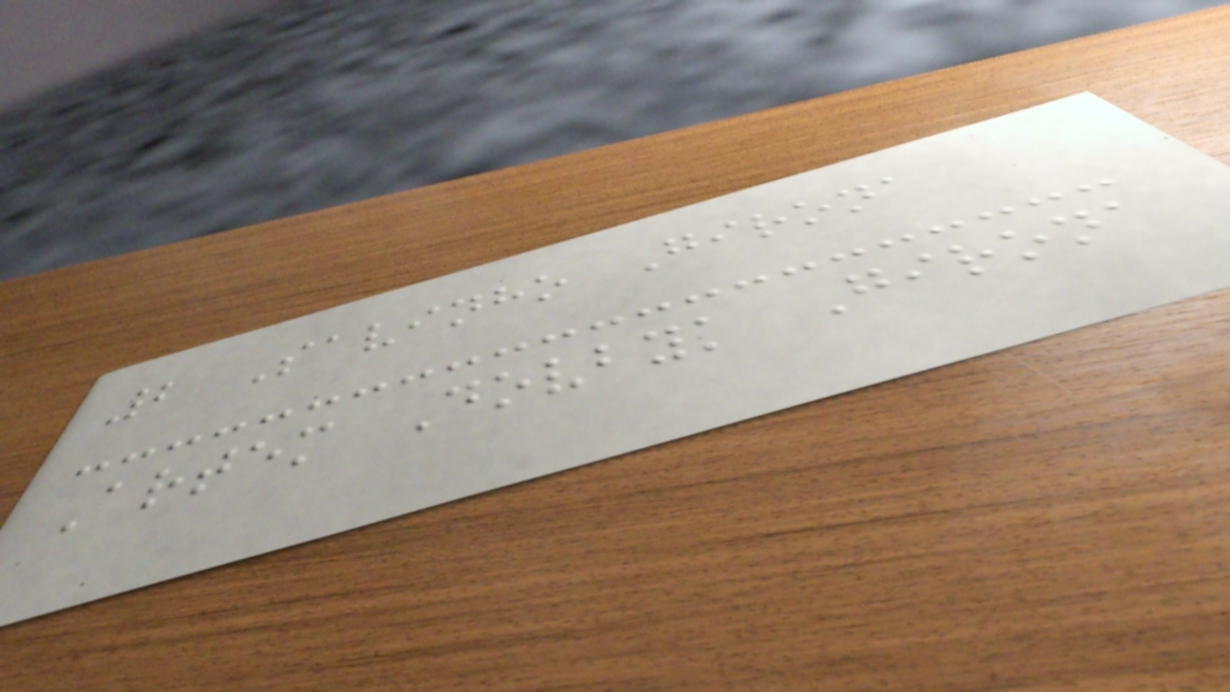2 Savinho Girona
Artem Dovbyk Girona
